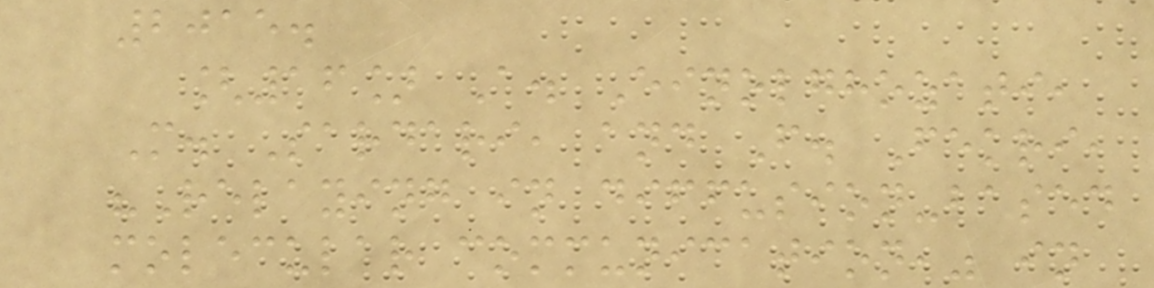2015.
[16] A. Einolghozati,
M. Sardari, and F. Fekri,
"Relaying in diffusion-based
molecular communication," in
